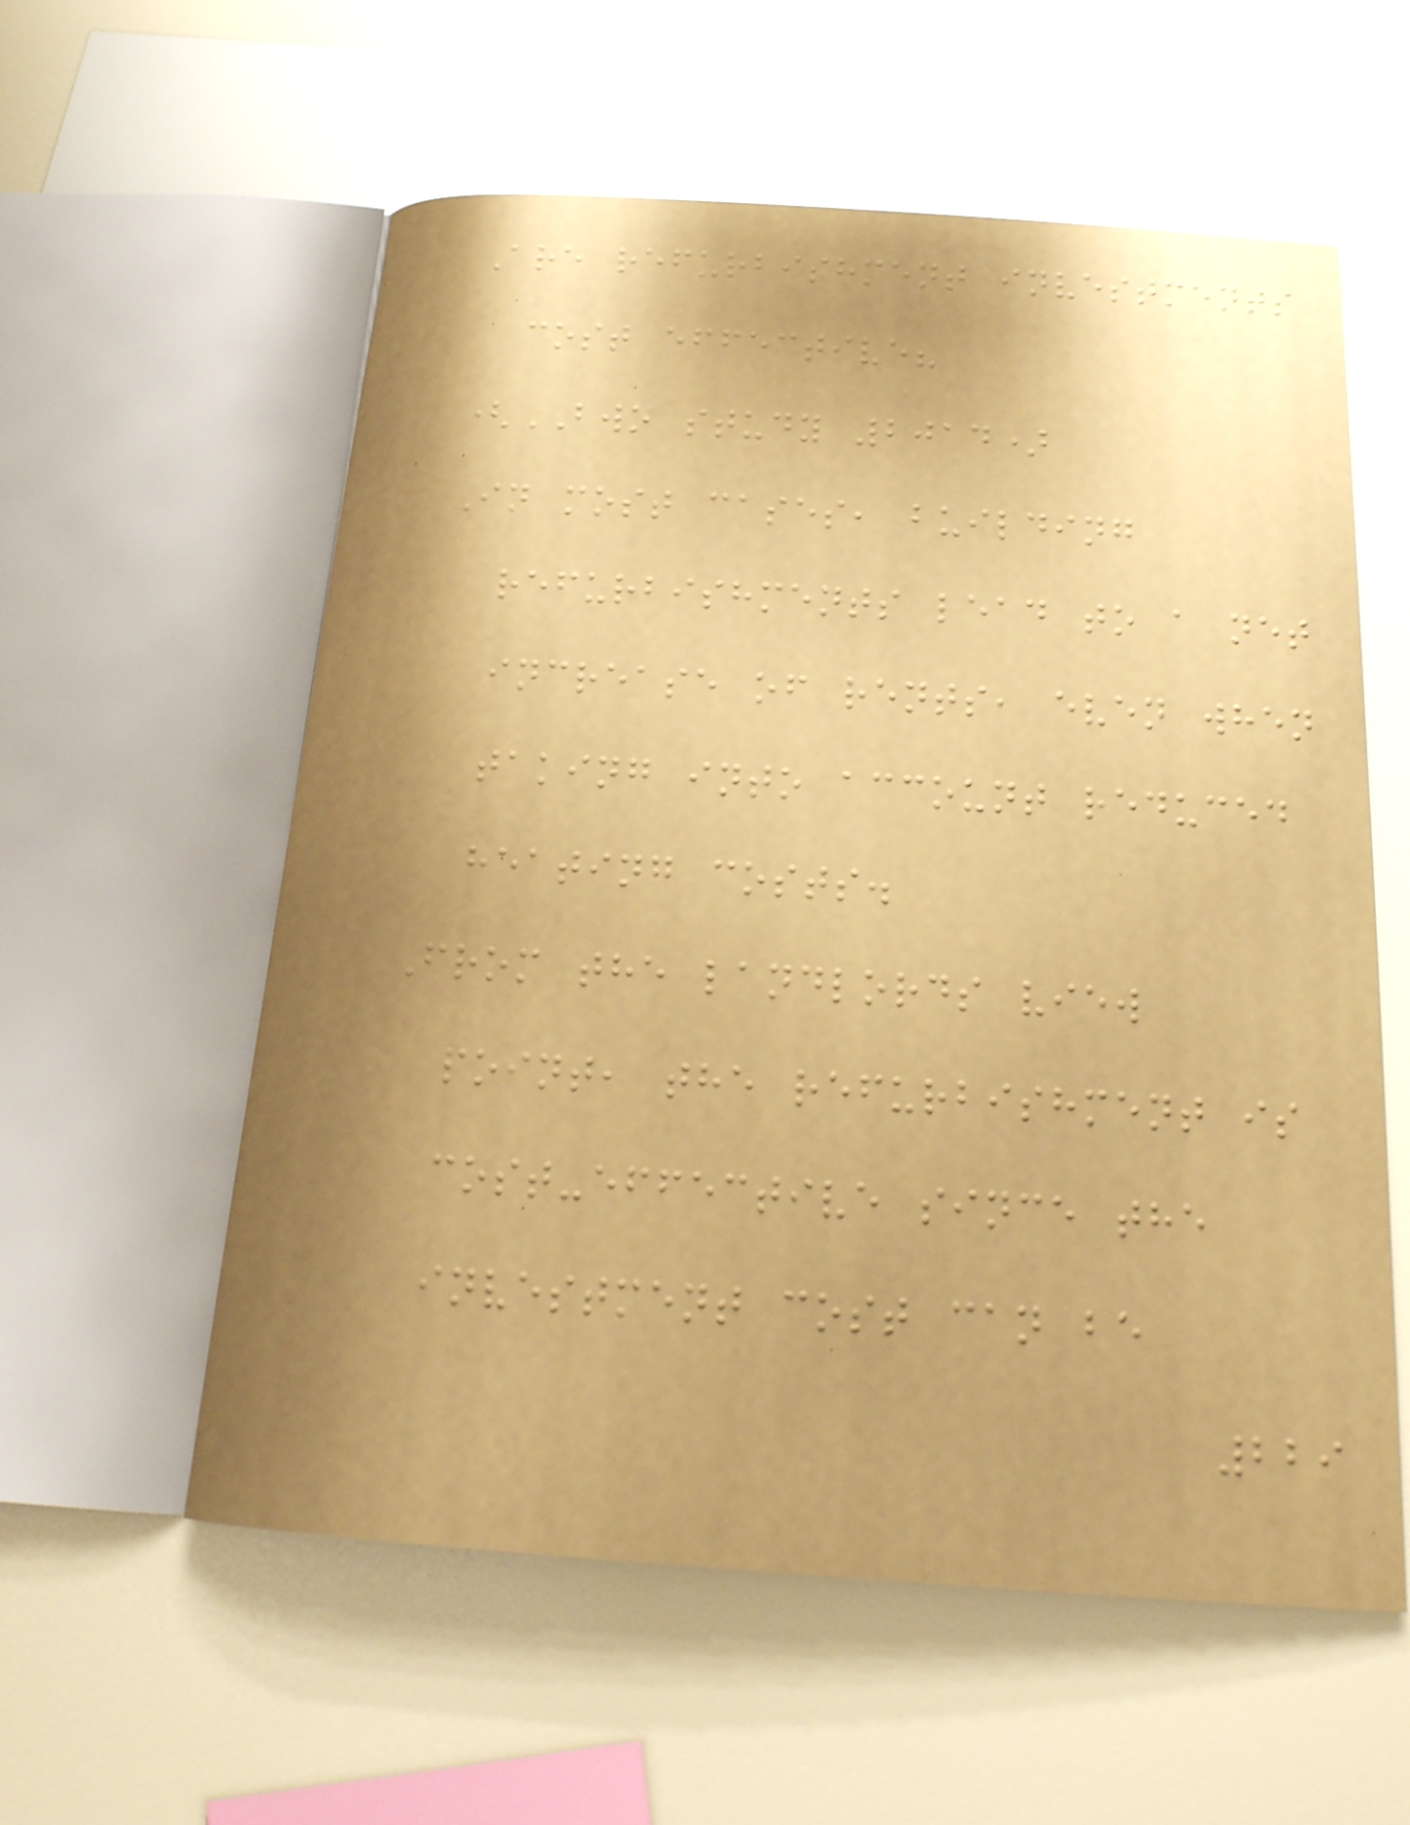Are refurbishment investments
cost effective?
(BWO study 2014)
In most cases, building
refurbishments lead to a net
increase of rents, even when
taking into account reduced
heating costs.
From the landlords view
point, the refurbishment is
cost-effective since the
investment cost can be
229
